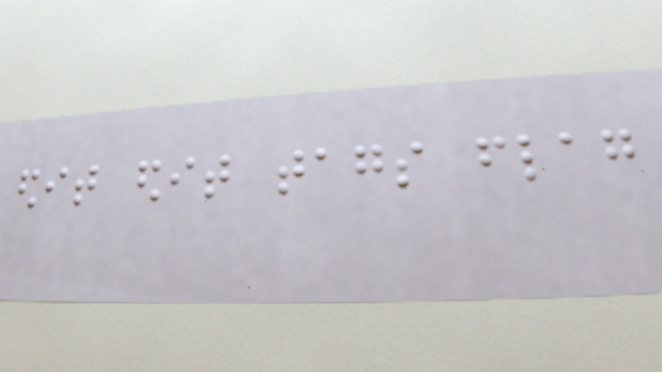edit edit tags flag
